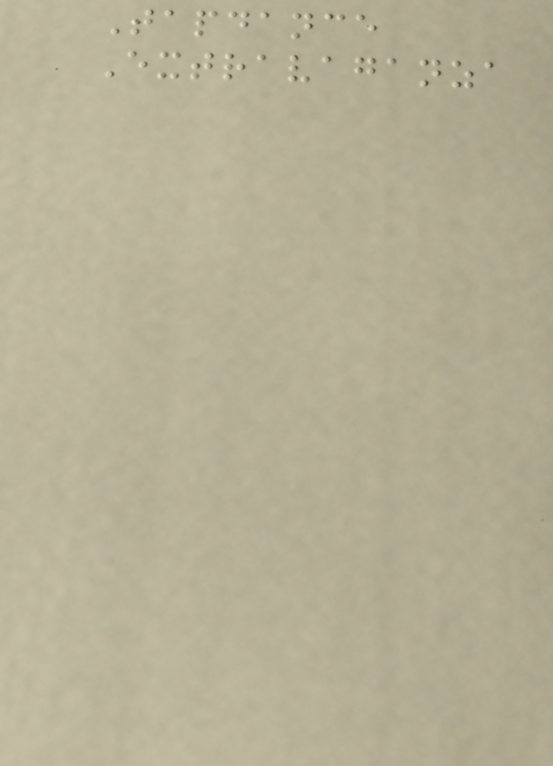Tapdance
Extravaganza
